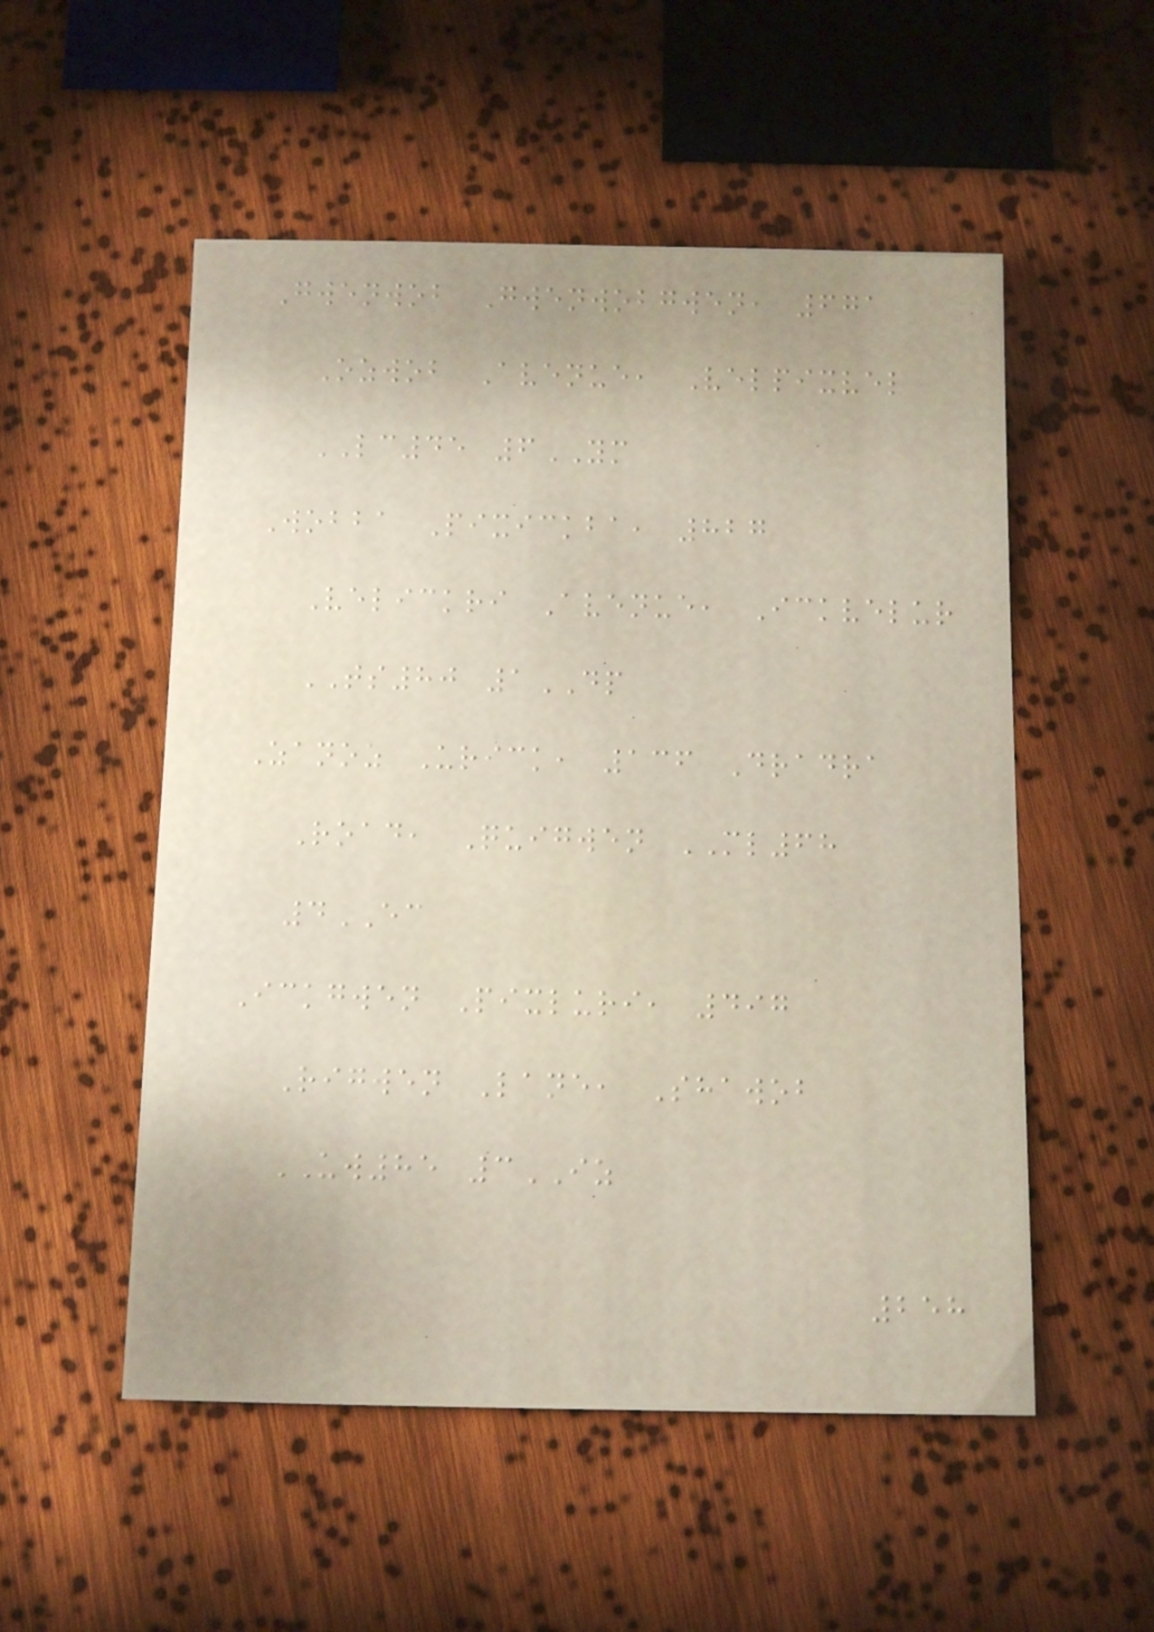Gwenwob Gwenwobgwen, 671
Ozwob Avenue, Velpixvel
LC45 6YM
Wobba Pixickba, 827
Velickri Avenue, Ickvelur
TS80 1DP
Zanoz Urick, 136 Dradra
Road, Quigwen ML68
4EC
Ickgwen Pixluri, 497
Rigwen Lane, Shawob
UW85 3IZ
258
